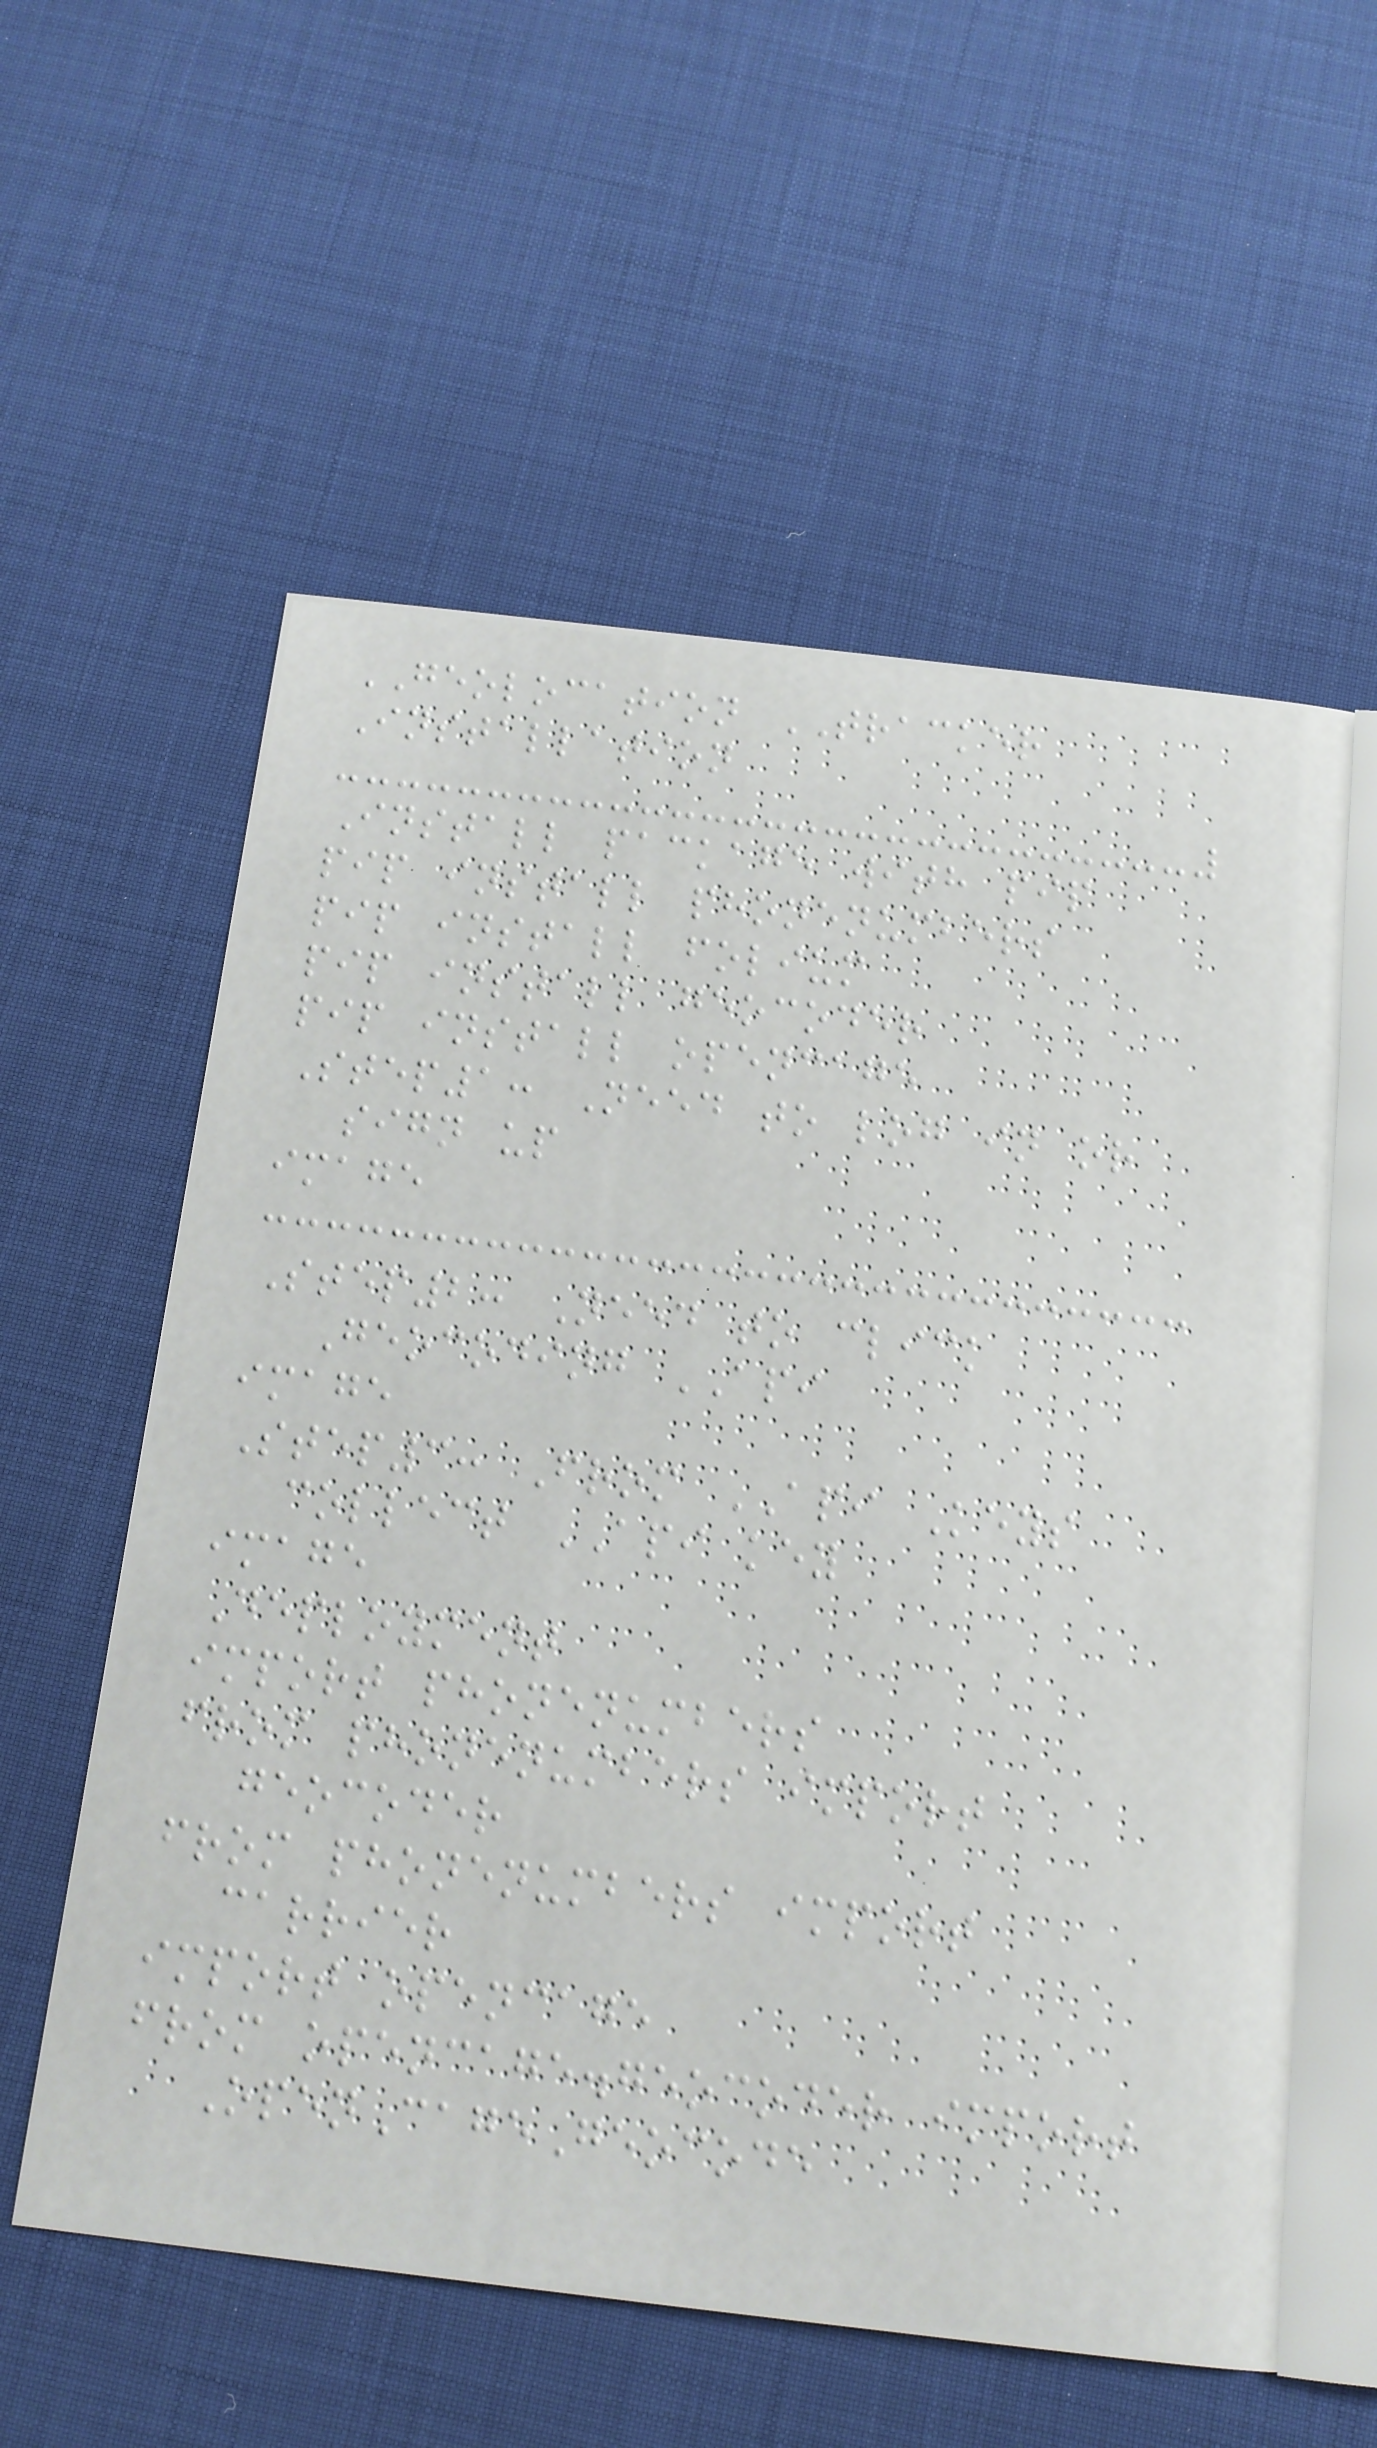GEOLOCATION TRACKER
Installation
Install package with pip
pip install phonenumbers
pip install folium
pip install geocoder
pip install opencage
Step1: Need to log in or
sign up
image
Step2: Need to click
Geocoding API
image
Step3: From API Keys
collect API key
image
Deployment
import phonenumbers
from phonenumbers import
geocoder
from phonenumbers import
carrier
import opencage
from opencage.geocoder import
OpenCageGeocode
